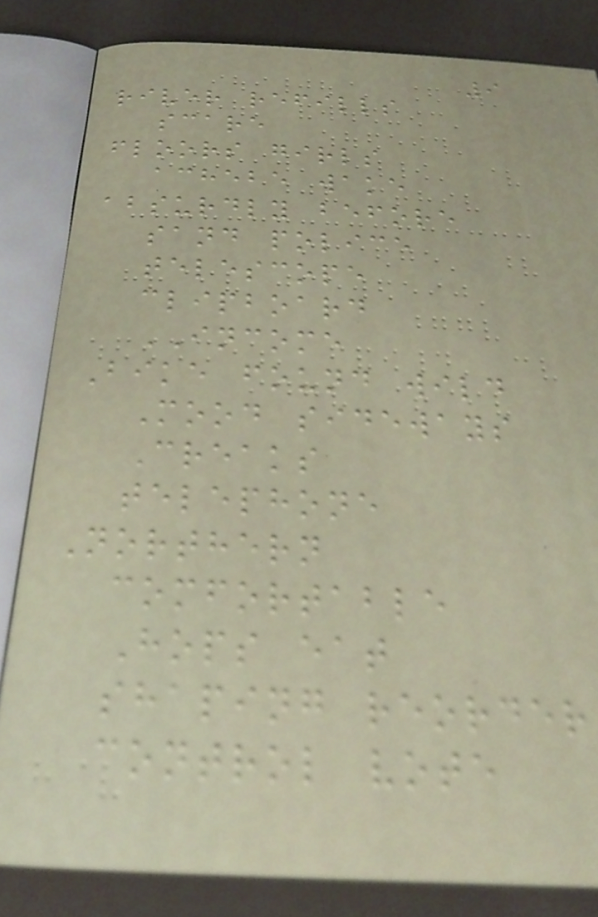9
river refills
scare
floors girls
achebe wake
absurdly before
sand police
telescope
clipboard
INCOME
Bike found wild
Mood sideways
Creaks
telephone
Northern
comfortable
Hops eat
shaping reorder
control vote
